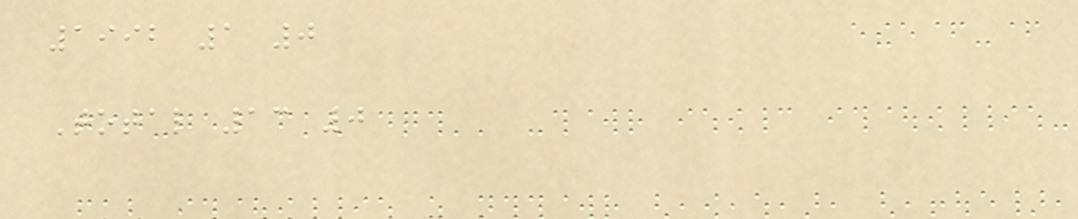1992 1 0
Total 13 0
